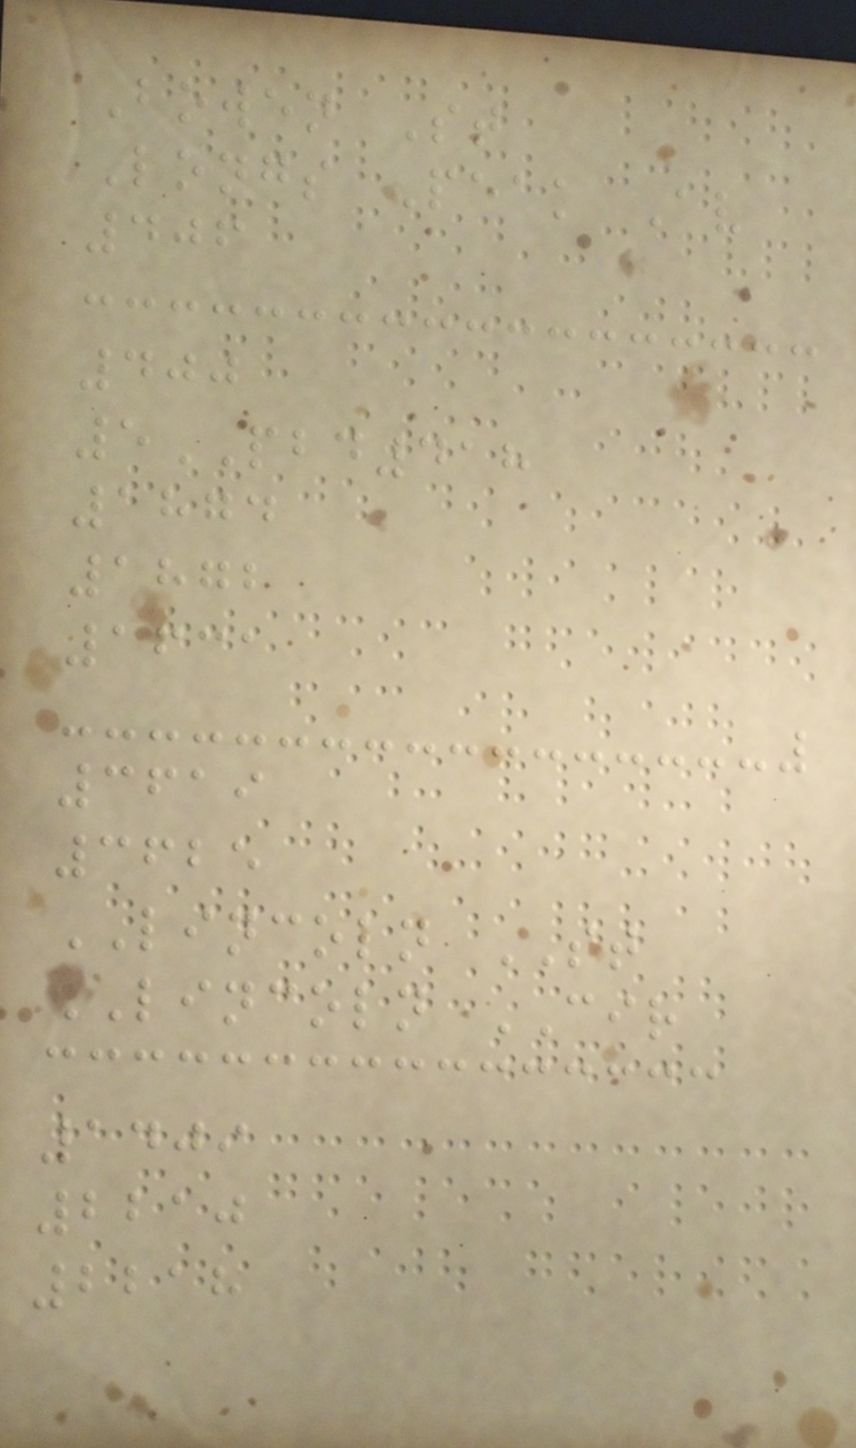Bowen St
Longs Peak Av
406
400
5PBD418
1874
1872
1631
3619
3625
LINCOLN ST
LINCOLN CIR
1409
2210
2218
